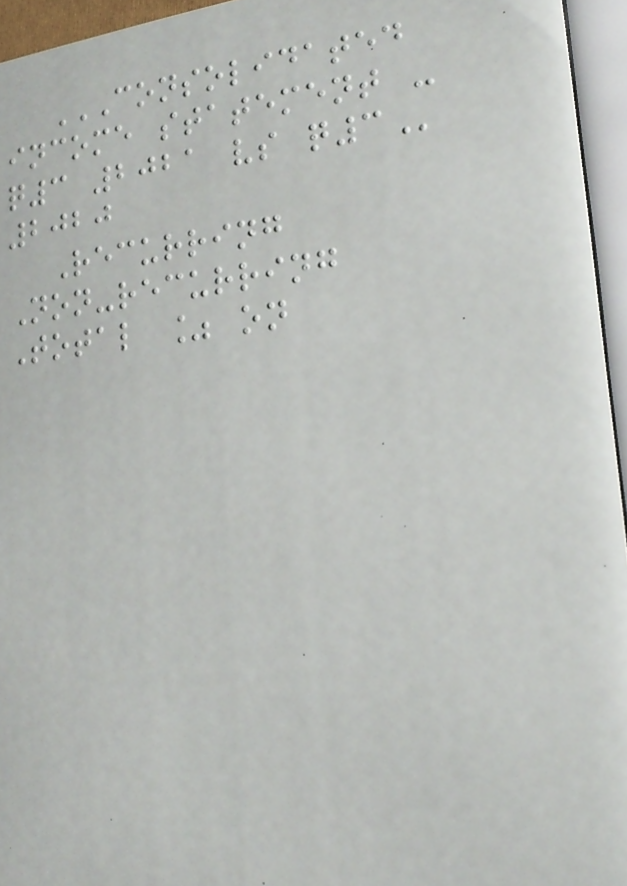CONSOLIDATED
INCOME STATEMENT -
Q3 2021 VS Q3
2020
Recurring
Non-recurring
Total % on
